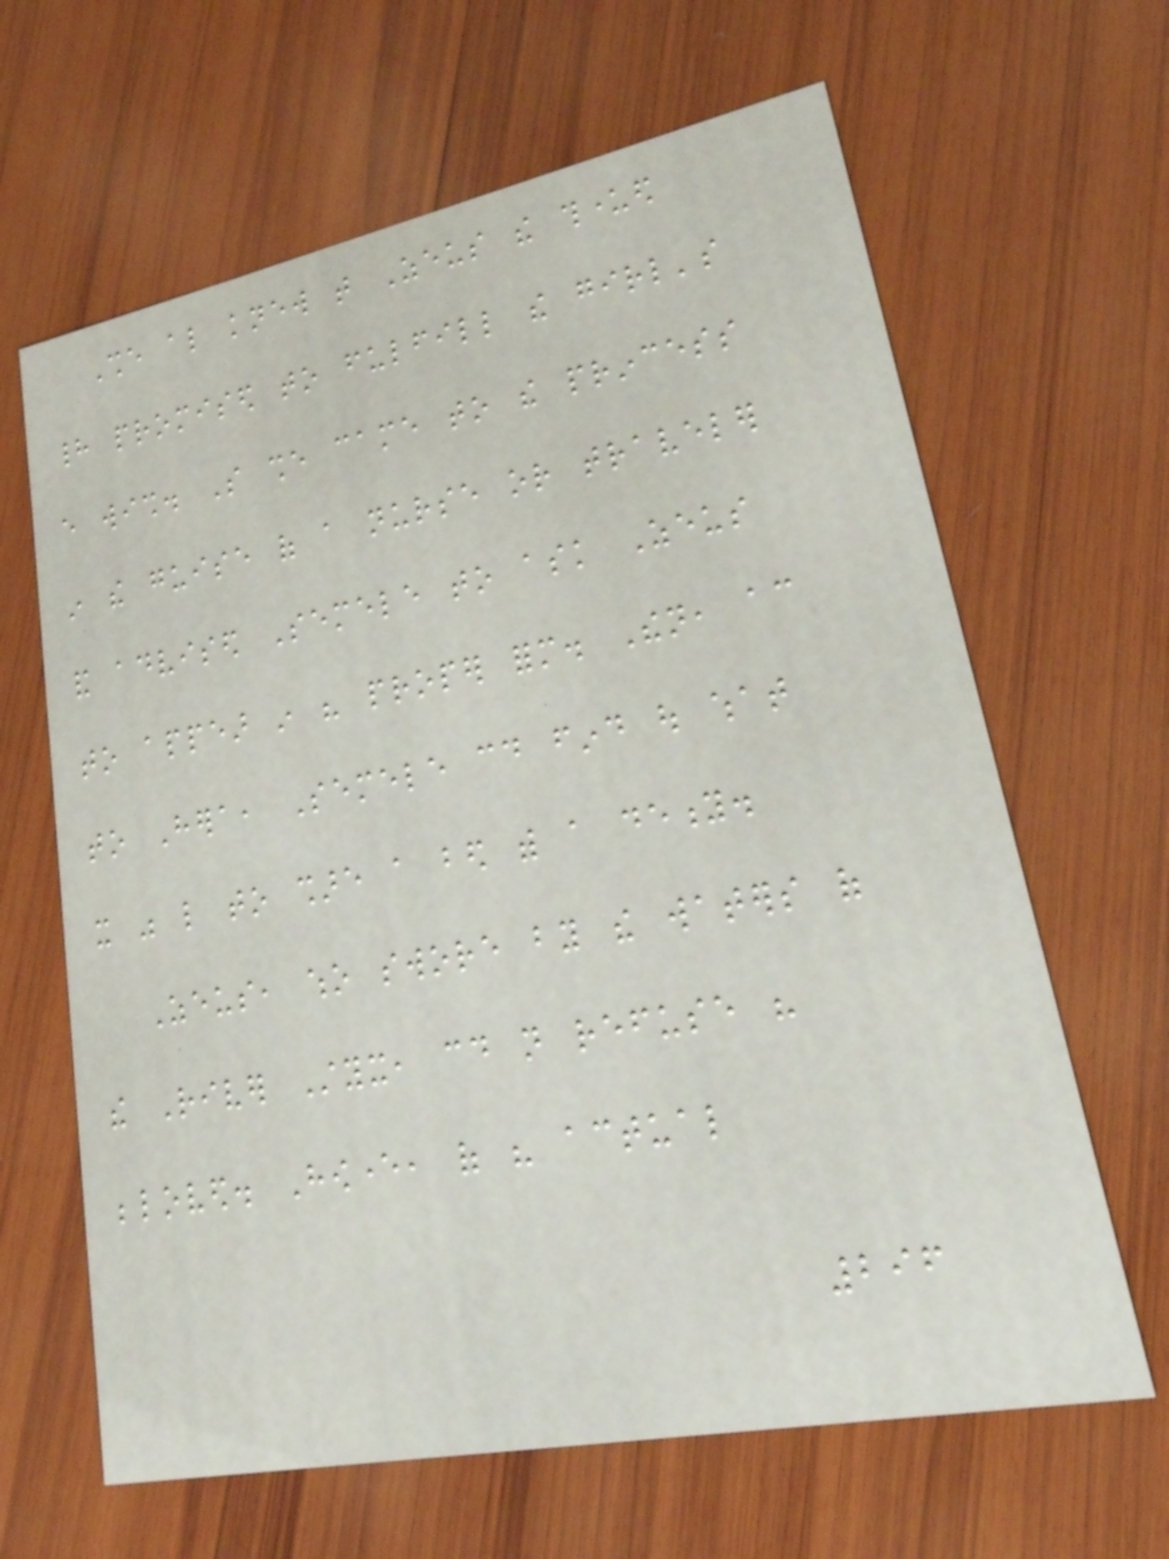She also knew that Zeus the thundered
had promised to fulfill the girl's
every wish. So she came to the princess
in the guise of a nurse or traveler
and advised Semele to ask Zeus
to appear in his proper form. Then, according
to Hera, Semele could find out what
it was like to share a bed with a deity.
Zeus, who swore by the waters of
the River Styx, could not refuse his
beloved. However, of his actual
296
